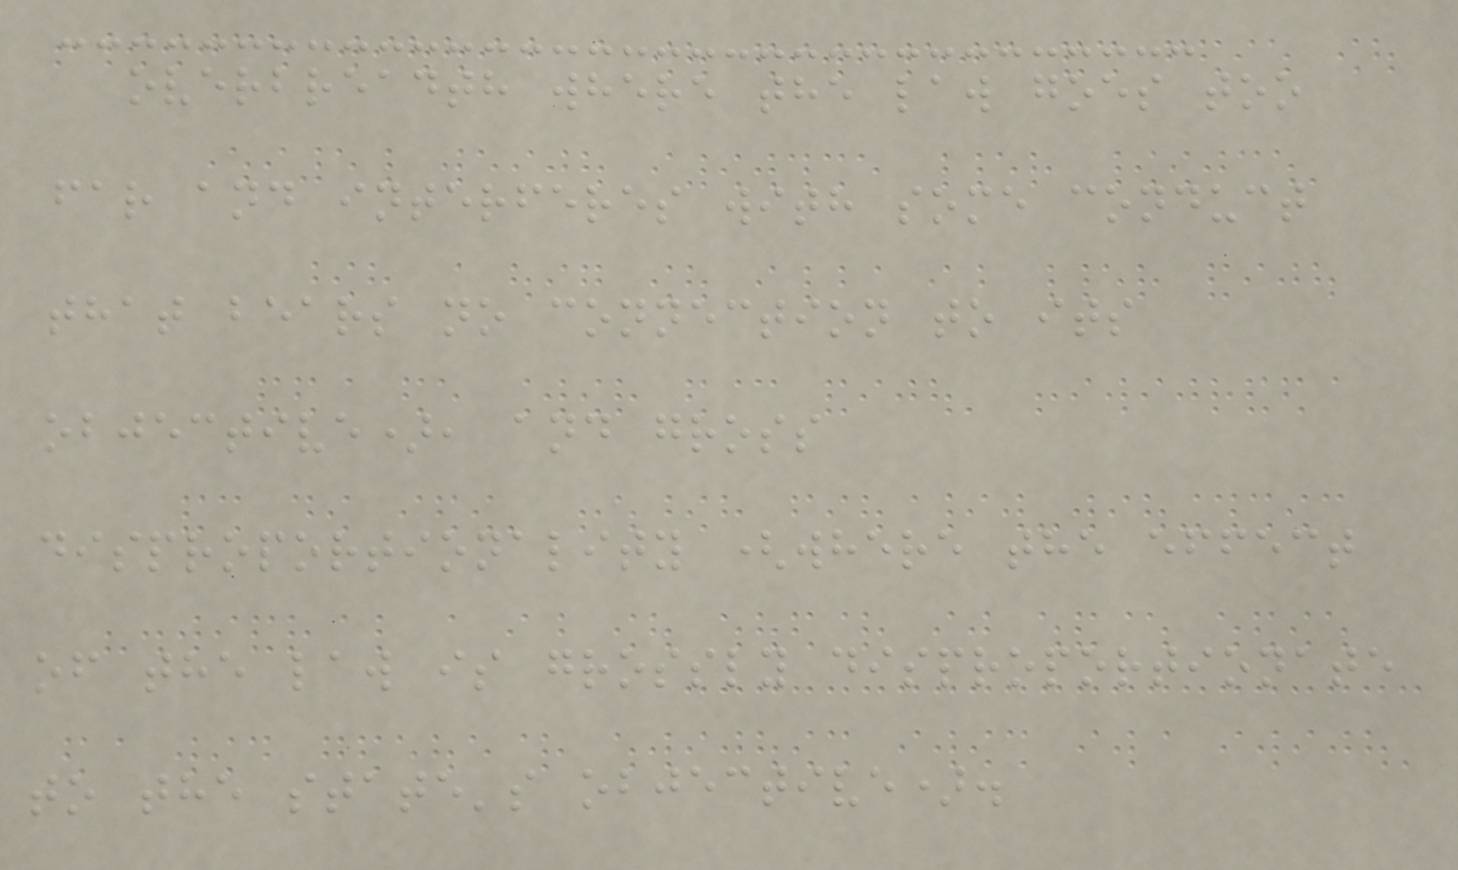overbreadth where the law goes too
far and interferes with some conduct
that bears no connection to its
objective), and gross
disproportionality (where the effect
of the law is grossly disproportionate
to the state's objective).
